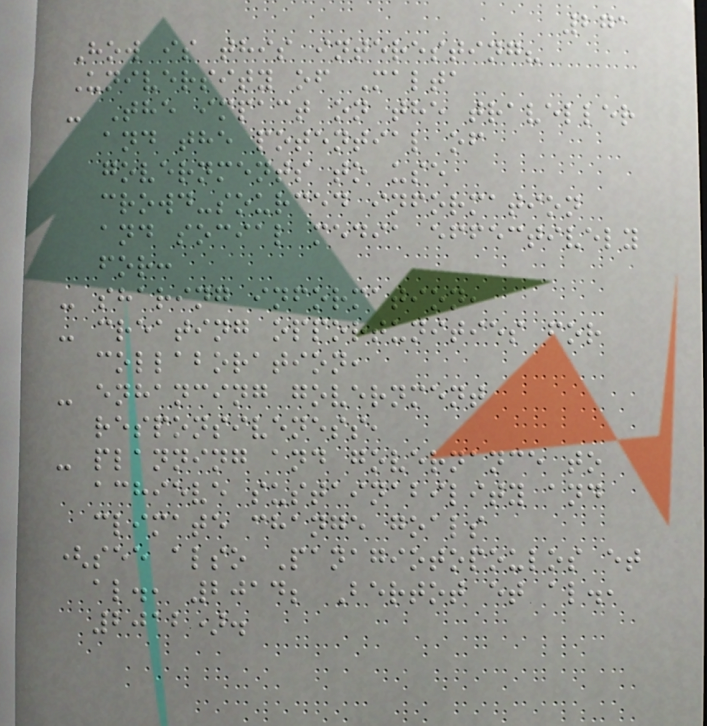271
How is this interesting?
University of Malta
- The impact on the traveller
and the potential of
governments to use
crowd-sourced information
and social media effectively
for:
- sharing information,
- creating opportunities for
collaboration,
- enhancing government
responsiveness,
- planning and governance to
achieve sustainability and
climate change goals
(see also Panagiotopoulos et
al., 2014; Bertot et al.,
2012).
